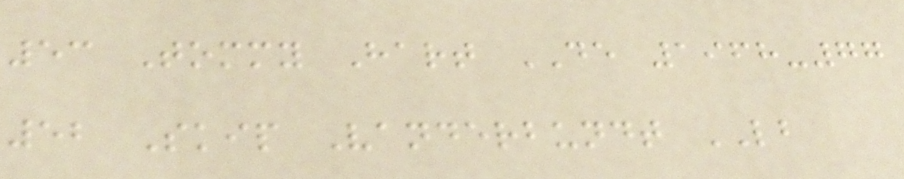53 Tommy Hart DE 1968-77
52 Skip Vanderbundt LB
